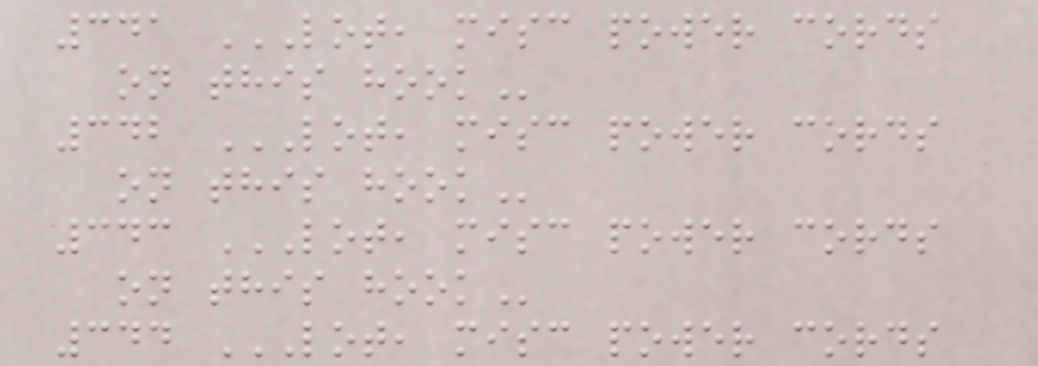341 LOT, MISC POWER CORDS
ON THIS HOOK
342 LOT, MISC POWER CORDS
ON THIS HOOK
343 LOT, MISC POWER CORDS
ON THIS HOOK
344 LOT, MISC POWER CORDS
